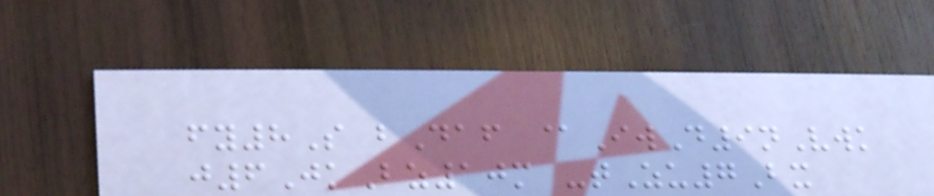fy8S bDaf @IwD9nVwk
j6JkBz10m -tZu7Bx
